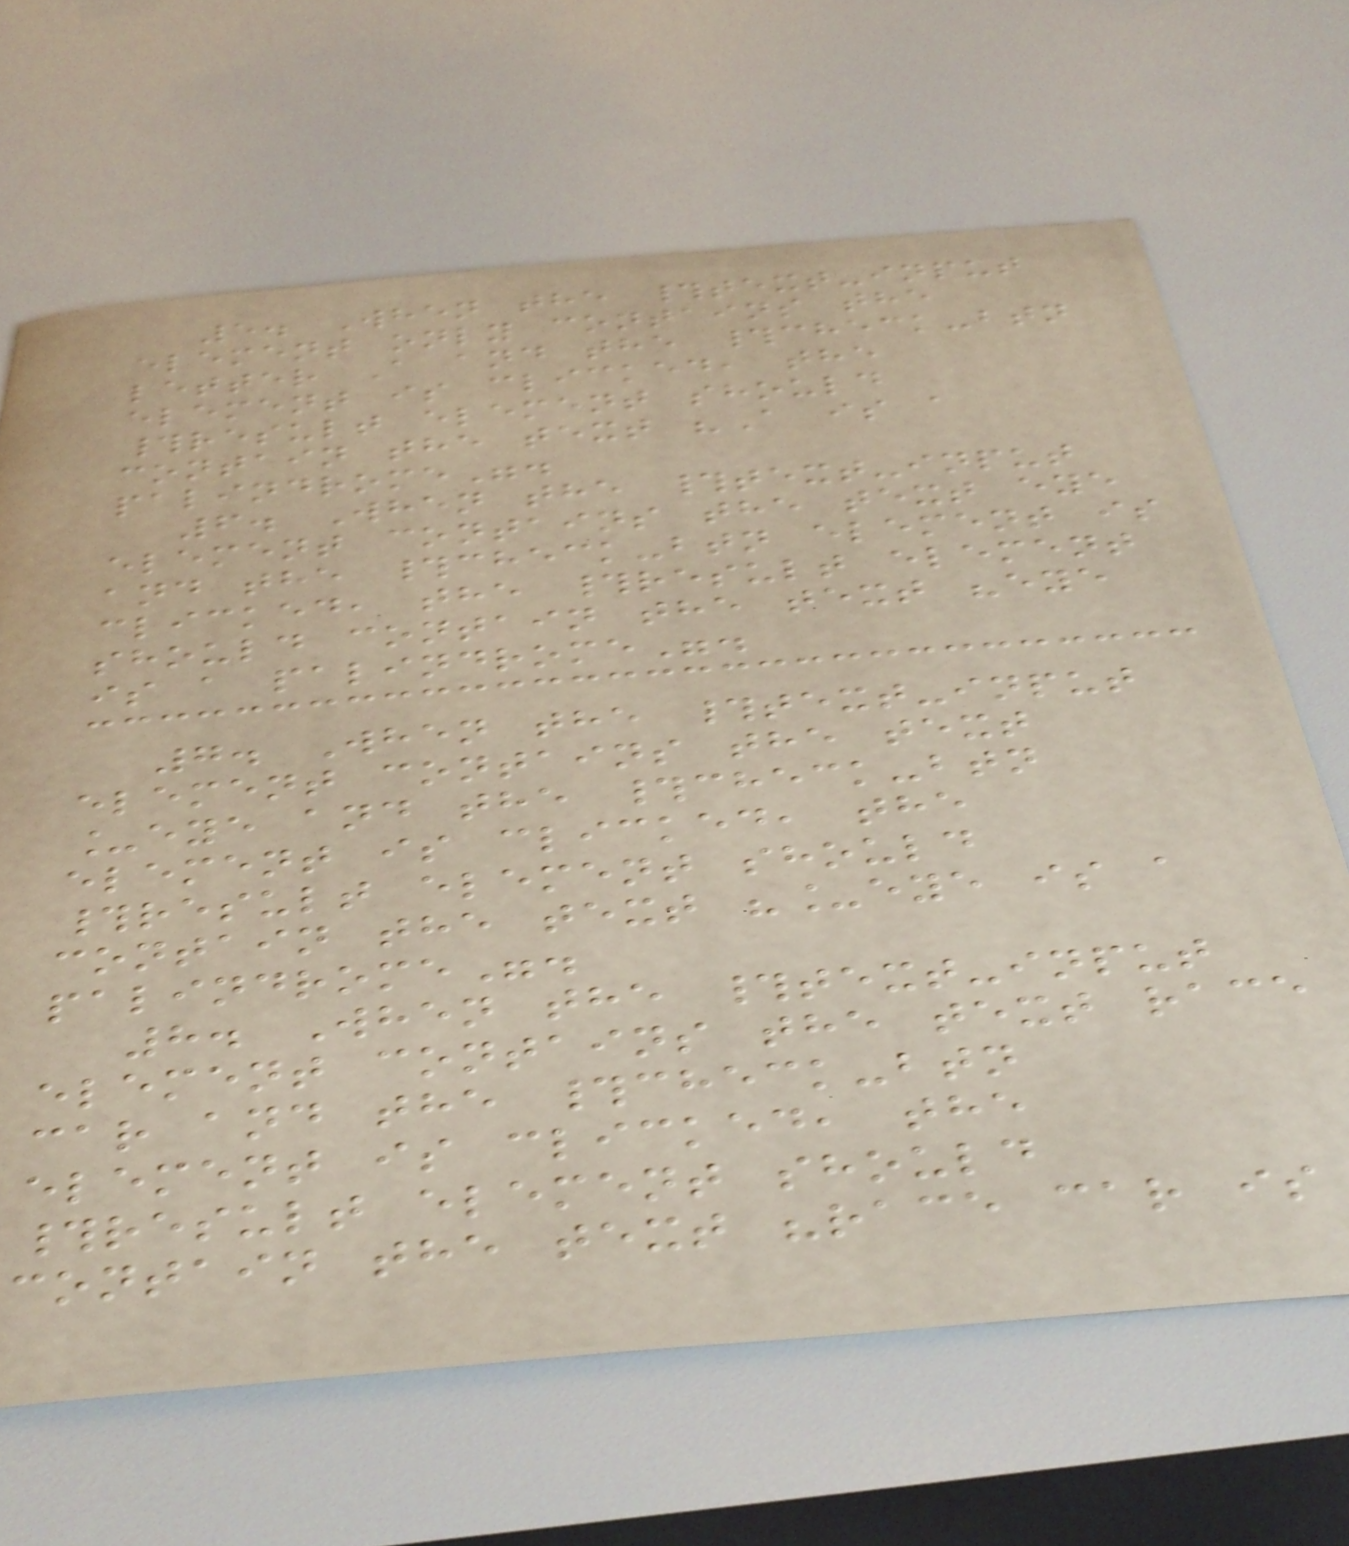5. When the #text-input
element only contains the
letter A and the #check-btn
element is clicked, the
#result element should
contain the text "A is a
palindrome".
6. When the #text-input
element contains the text eye
and the #check-btn element is
clicked, the #result element
should contain the text "eye
is a palindrome".
7. When the #text-input
element contains the text
_eye and the #check-btn
element is clicked, the
#result element should
contain the text "_eye is a
palindrome".
8. When the #text-input
element contains the text race
car and the #check-btn
element is clicked, the
#result element should
contain the text "race car is
